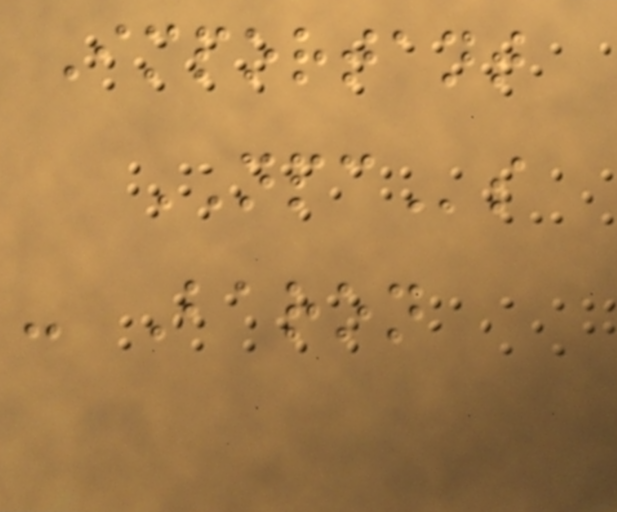Important
NPCs
- Baron
